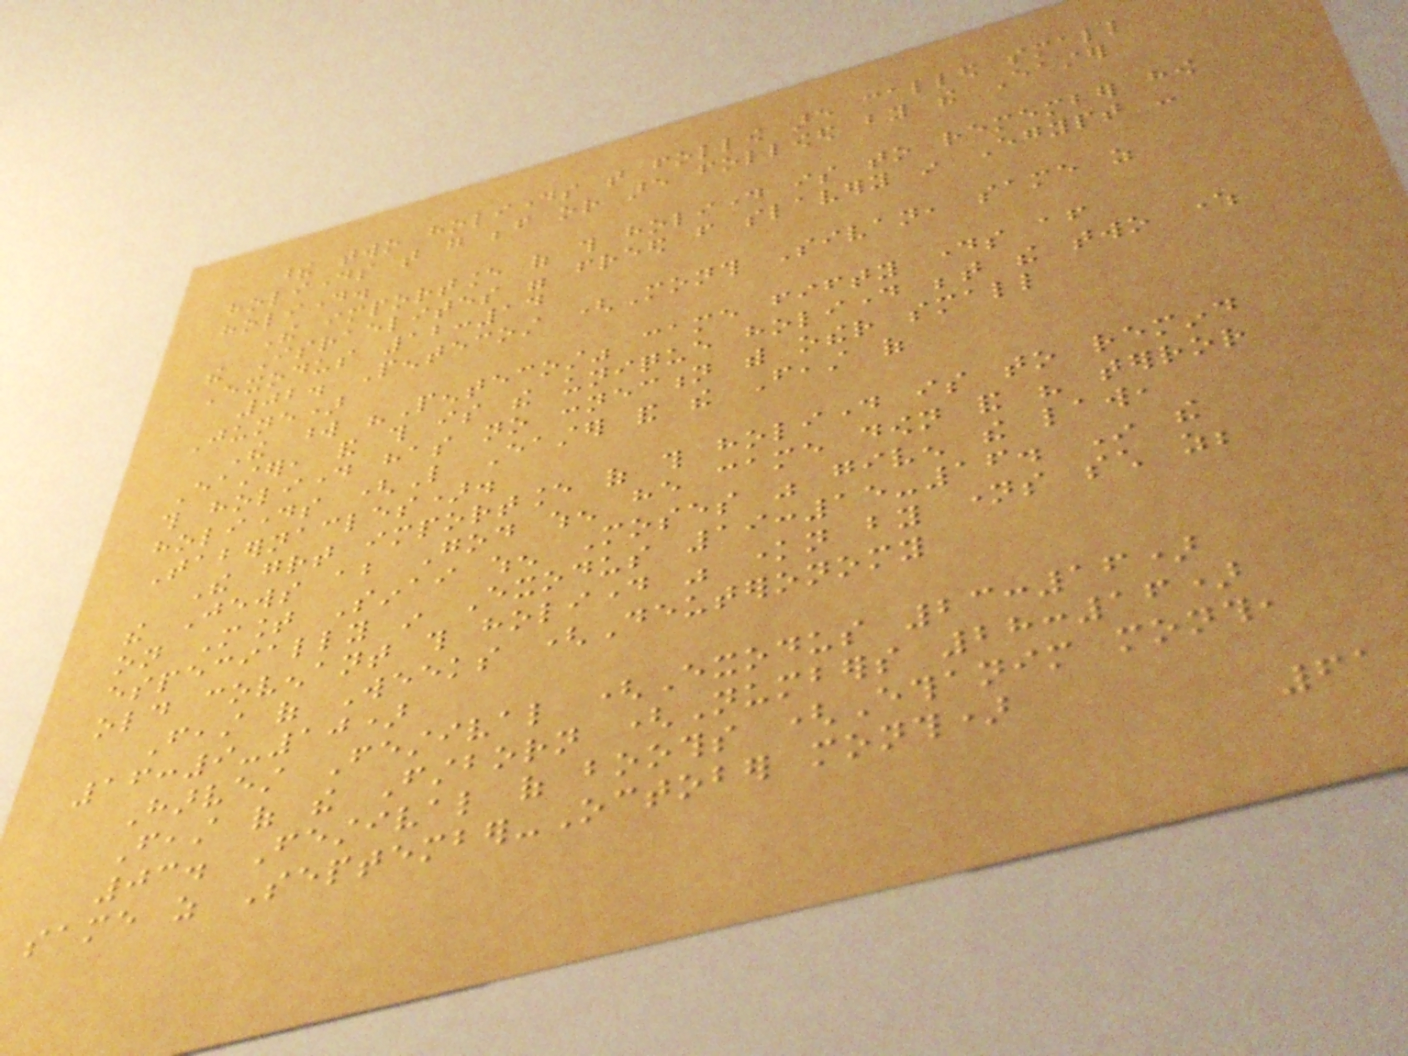these two holidays that follow are called small
holidays that go before or are followed by the Easter
holiday.
The importance of this holiday is to remember how
the Israelites were freed from slavery in Egypt -
Exodus 12:14
02. Pentecost (Month Sivan, same as
June)
The word "Pentecost" came fifty days after
Easter, and this is the unique holiday between the two where
this holiday has no connection with other small
holidays (Like Easter and the Feast of
Tabernacles).
The great importance of this holiday is to remind
the Jews about God when he came down and his terror
on Mount Sinai when Moses was given the law,
especially in Exodus 19:15-16. In the
old covenant this holiday was known by names such as;
Feast of Weeks (Deuteronomy
16:9-10)
Harvest Festival (Exodus 23:16)
Feast of the Firstborn (Numbers 28:16)
03. Festival of booths (Ethanim month,
same as September-October month)
61
